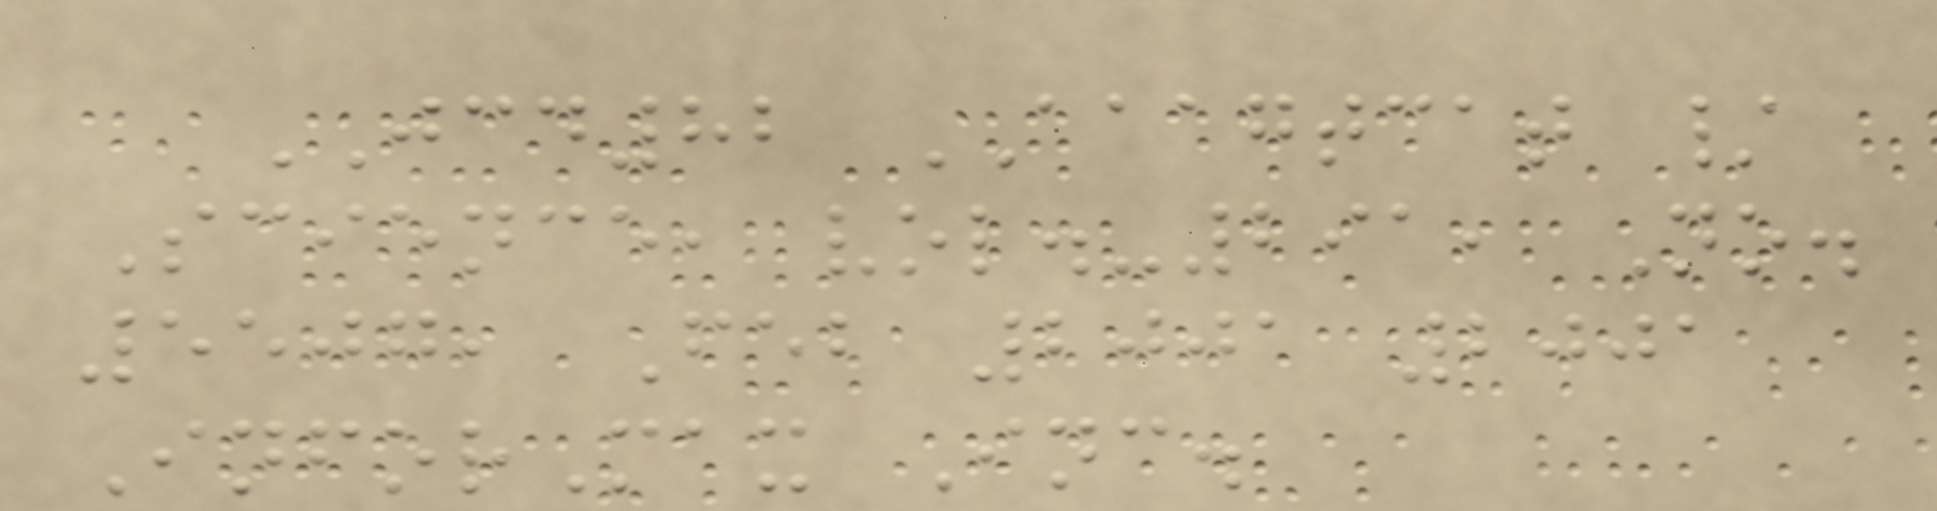JCD82 AAAGTCAT /
Science, vol.-291, No.
5507, Feb 2001 2001
InforMax Inc.
